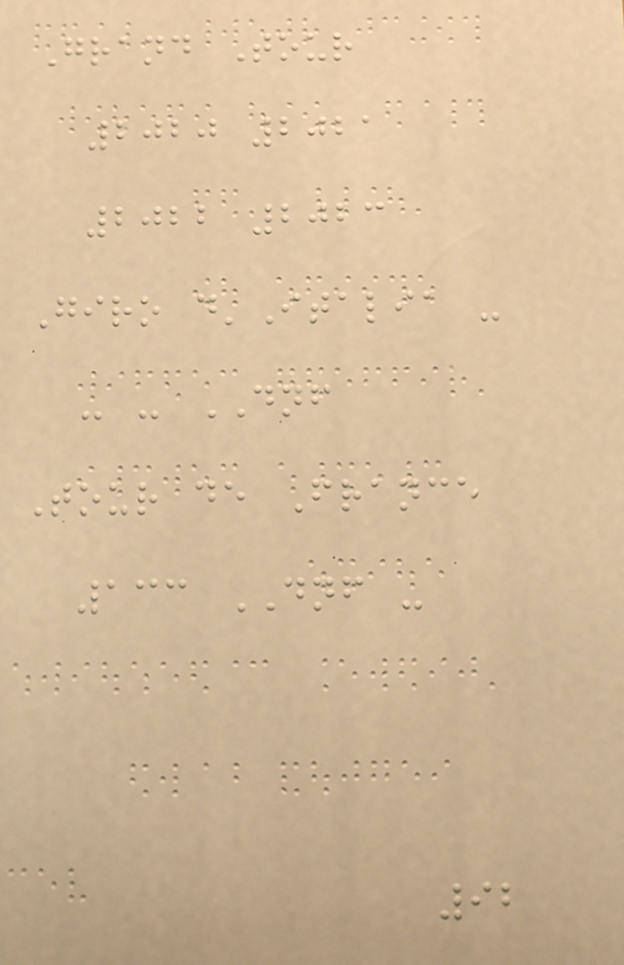Grand Tour
2020 2021
2022 2023
Giro d'Italia -
- - DNF
Tour de France
133 DNF -
92
